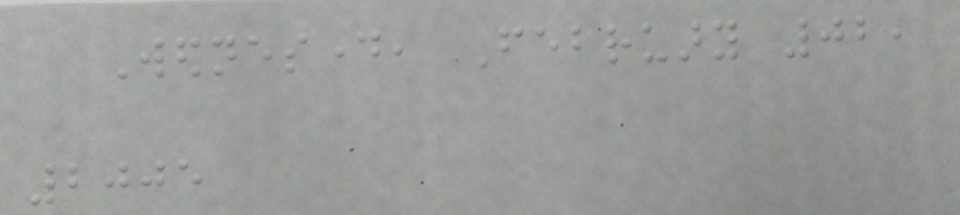Wednesday, February 02,
2005
